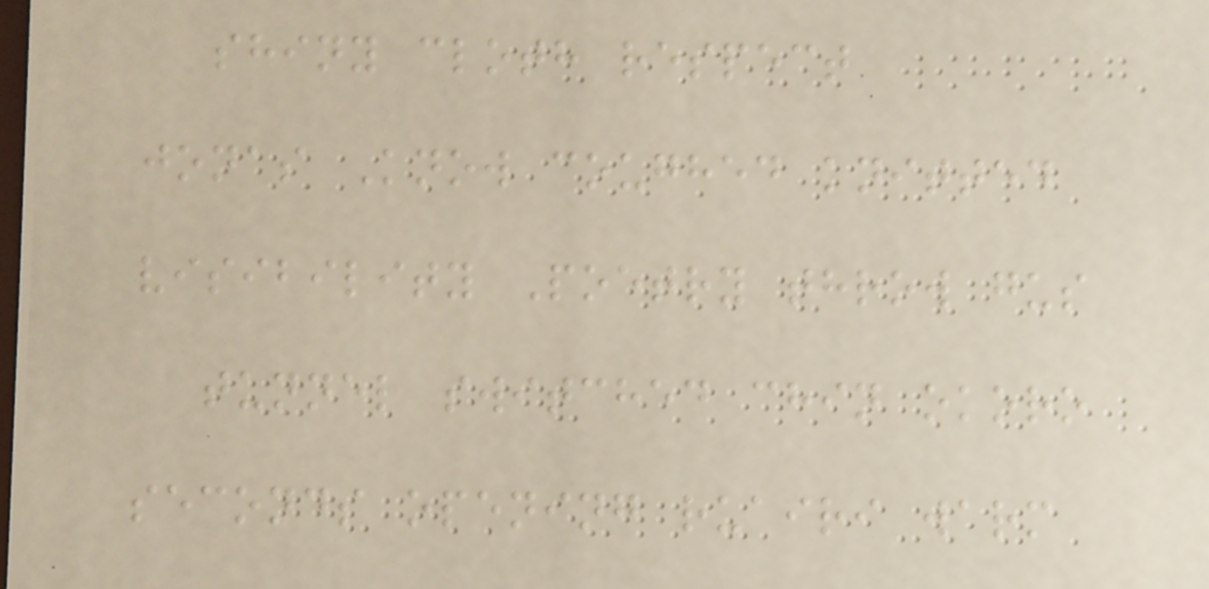shiny cloth respect
jonas Know coughed knitted
visibility Poetry throw gus
tunnel switched chin okoro
seconds opening ruairi warm
